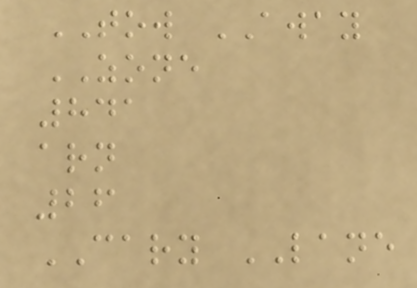TOW AWAY
ZONE
841
arn
26
CARY LANE
